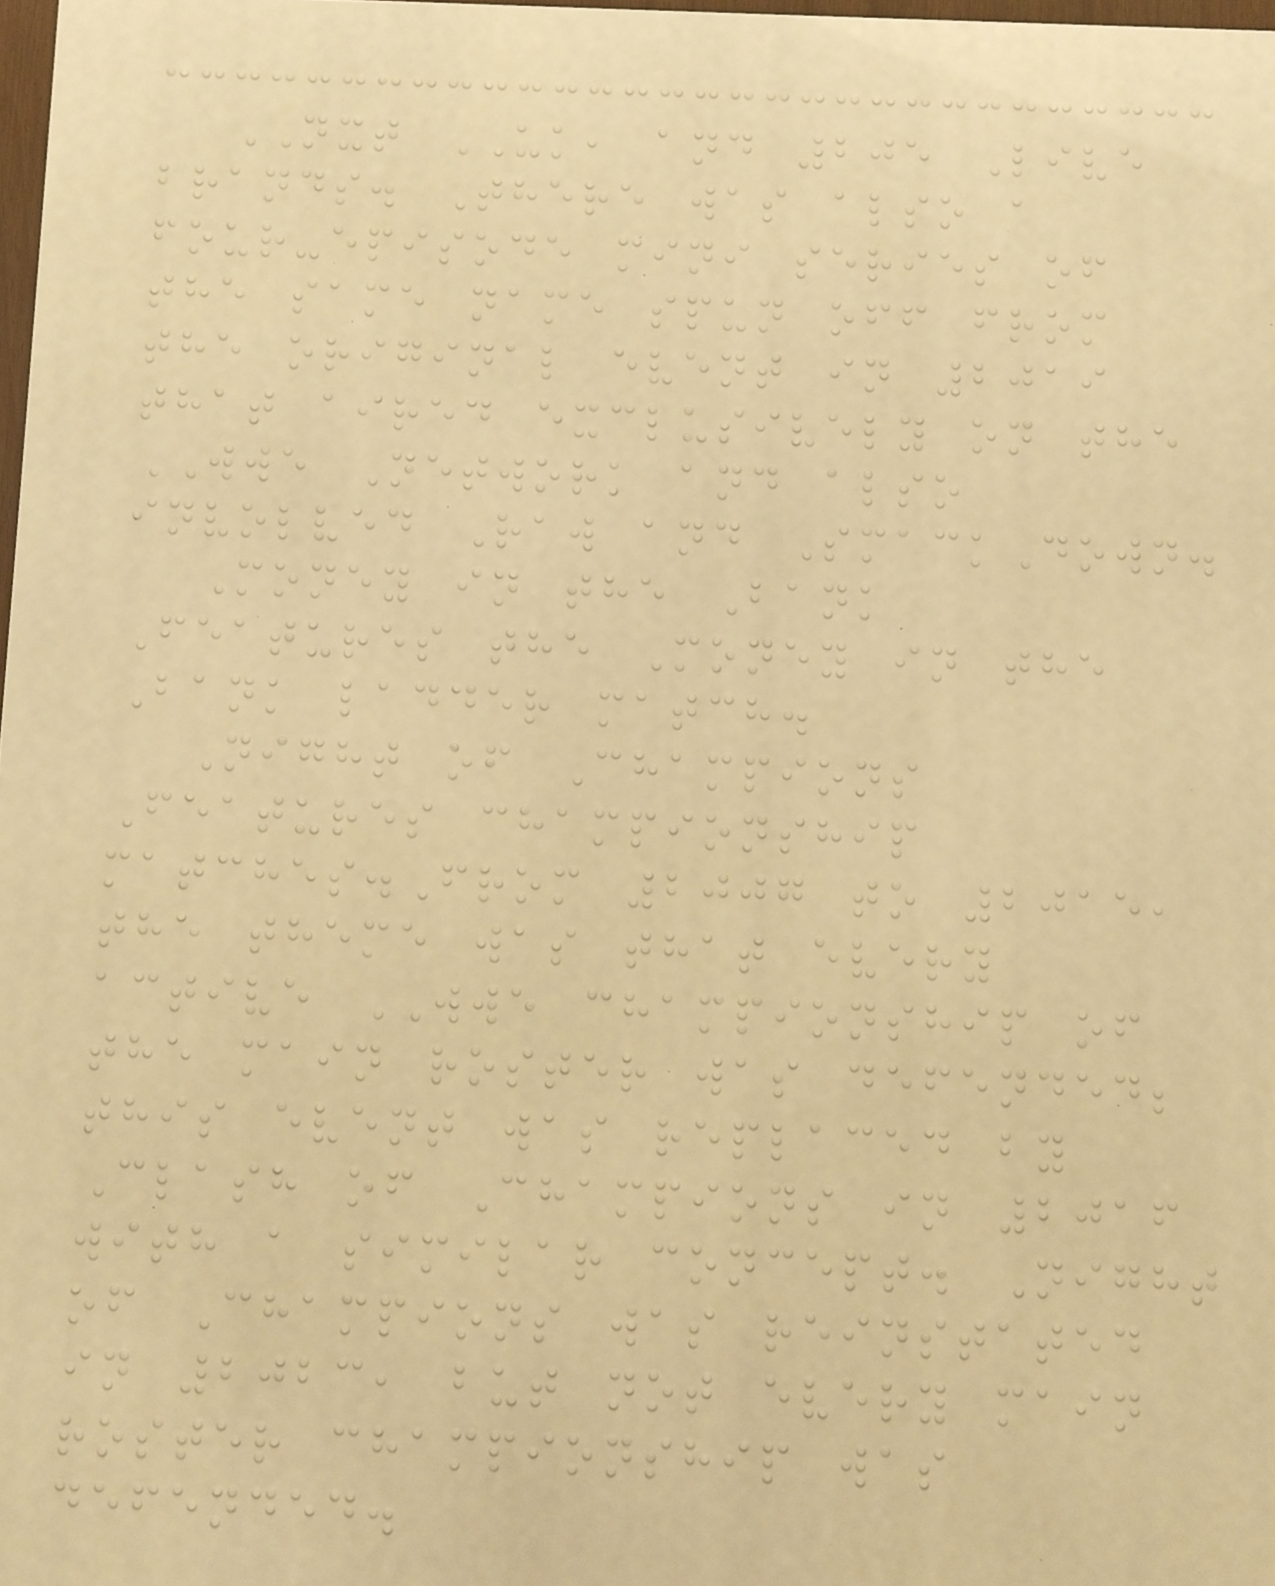NXT UK, and 205 Live
brands. There was also a
four-episode mini series of
the same name spun off from
the original event in 2019
that aired exclusively on the
WWE Network and also
involved Raw and SmackDown.
Money in the Bank
Features the Money in the
Bank ladder match.
Night of Champions
Features championship
matches.From 2007 to 2015,
the theme was that every
active WWE championship of
the main roster was defended;
this event was replaced by
Clash of Champions in 2016
with a similar concept. Night
of Champions was reinstated
in 2023, but not every main
roster championship was
defended.
